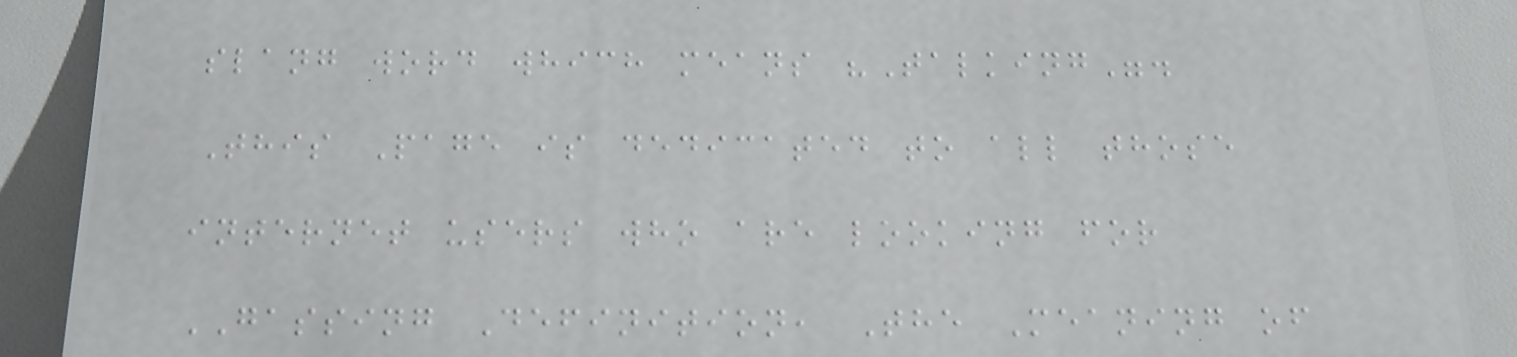slang word which means "Talking".
This Page is dedicated to all those
internet users who are looking for
GASSING Definition, The Meaning of
